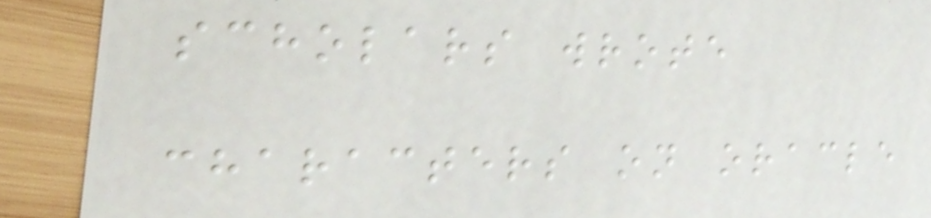scholars wrote
characters on oracle
